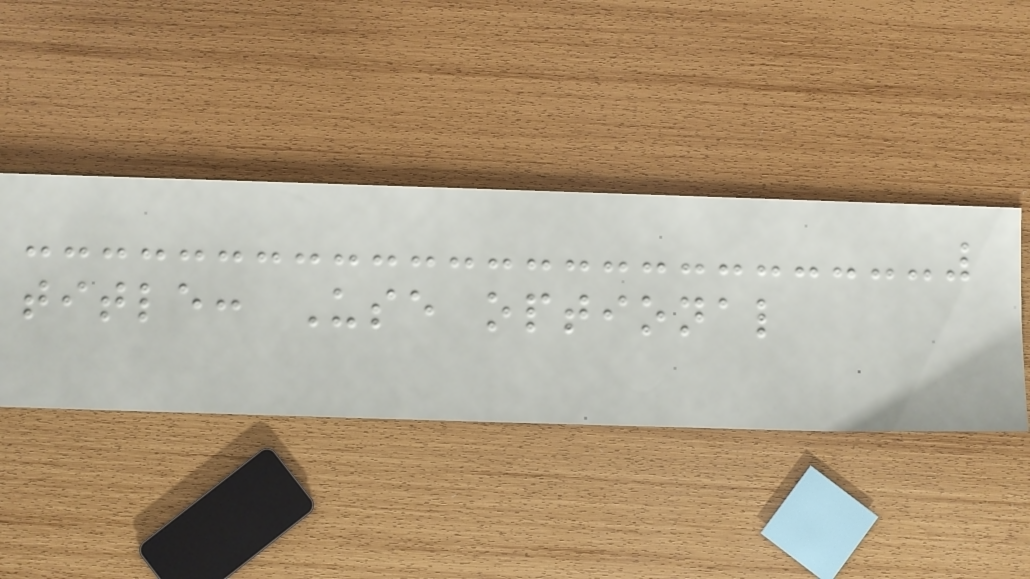title: Use optional
